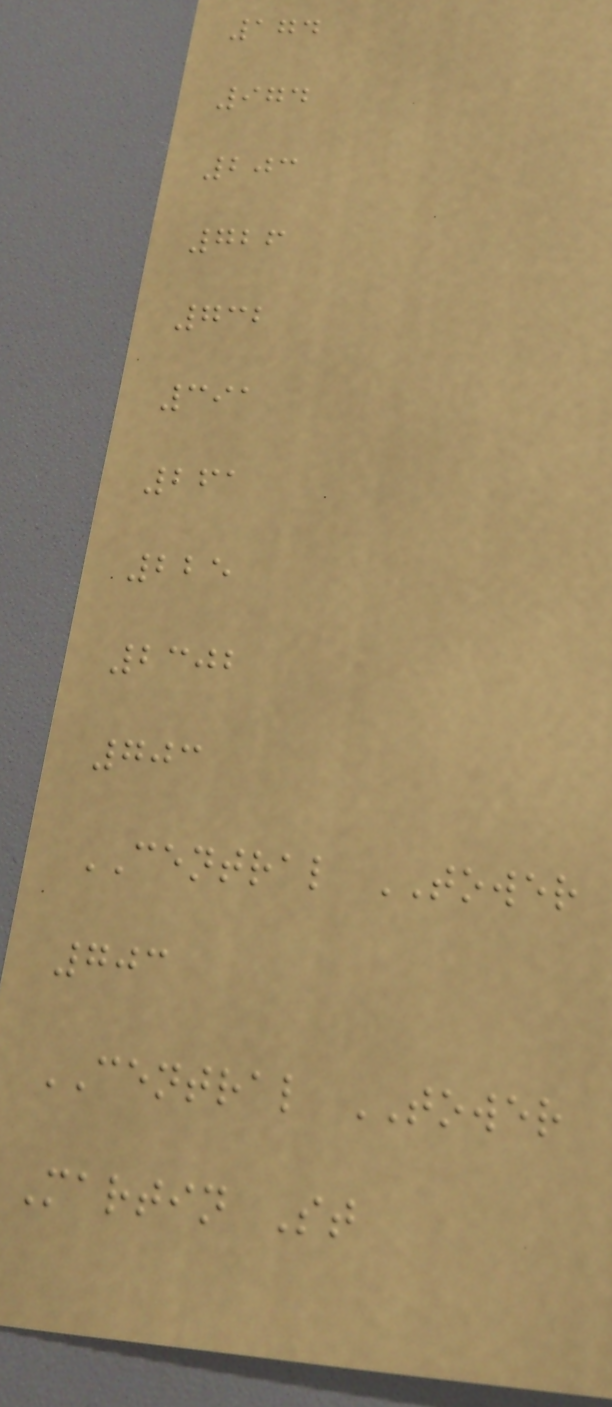174
974
203
726
732
391
261
225
2302
703
CENTRAL TOWER
703
CENTRAL TOWER
Martin St
